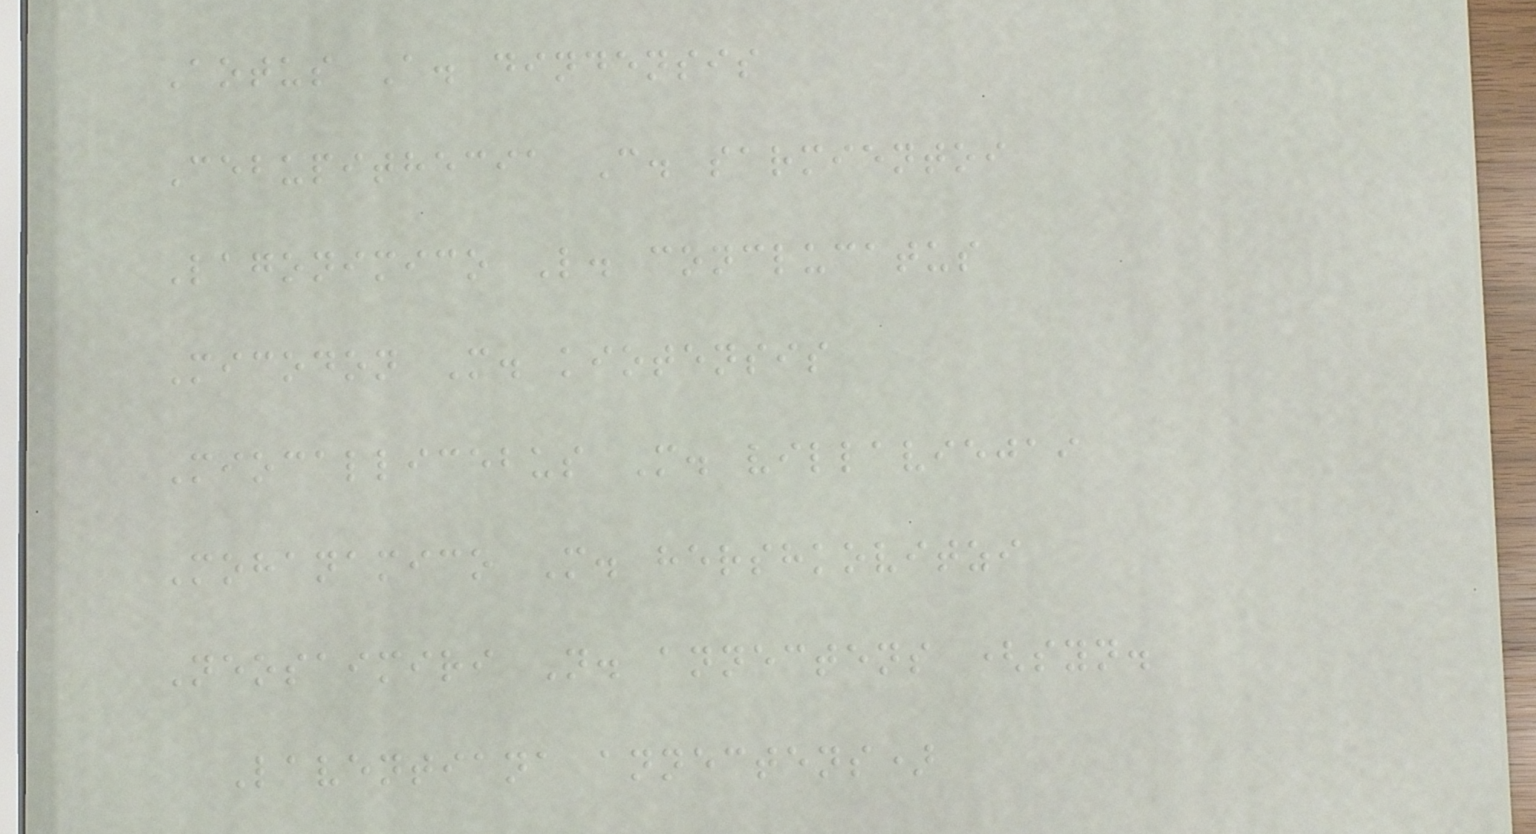Aotus A. dindensis
Cebupithecia C. sarmientoi
Lagonimico L. conclucatus
Micodon M. kiotensis
Miocallicebus M. villaviejai
Mohanamico M. hershkovitzi
Neosaimiri N. annectens (syn.
Laventiana annectens)
